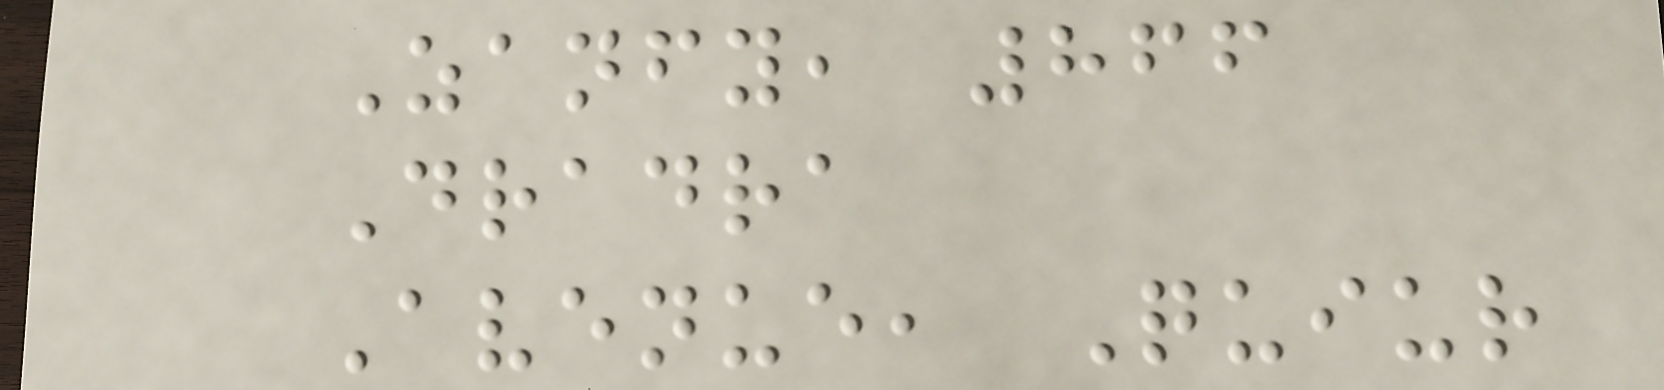Zanfy, 866
Dradra
Avenue, Quiur
